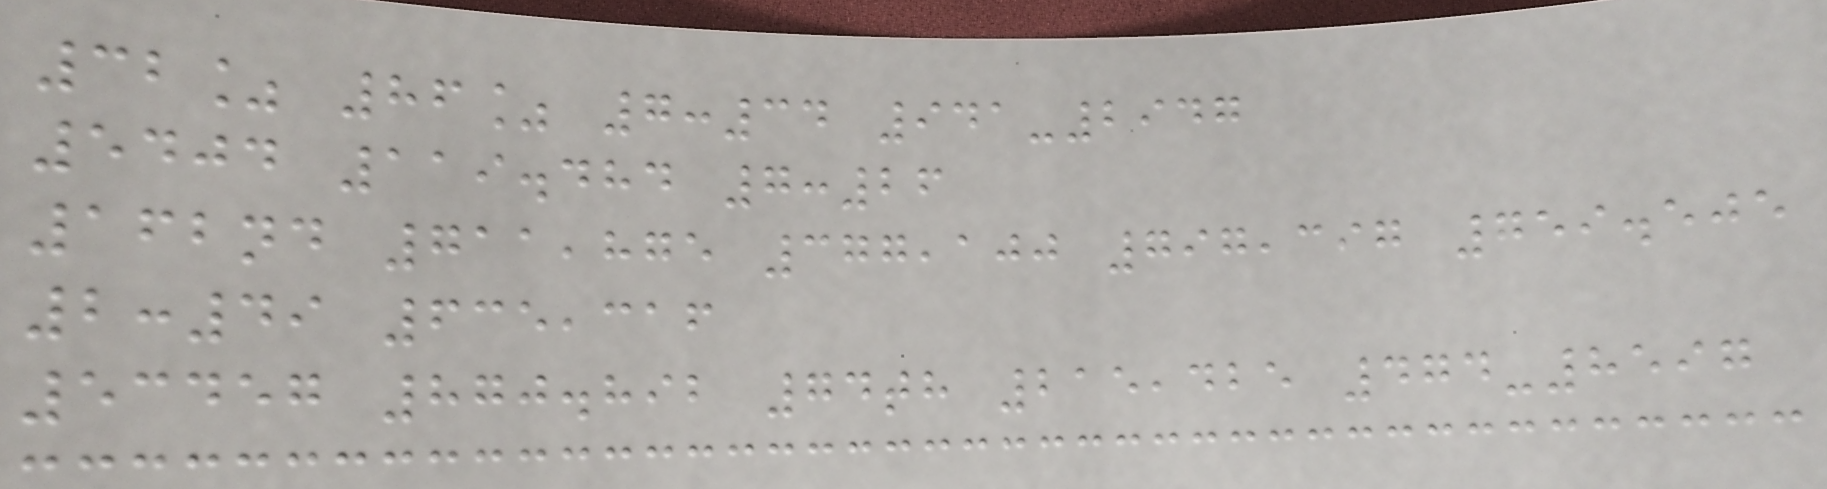32% 86% 7:34 941-2947
5404 119.484 7:26
162nd 711,875 377,100 797,397 759.505
2:49 635,316
53457 870.892 74th 215,425 474-8597
